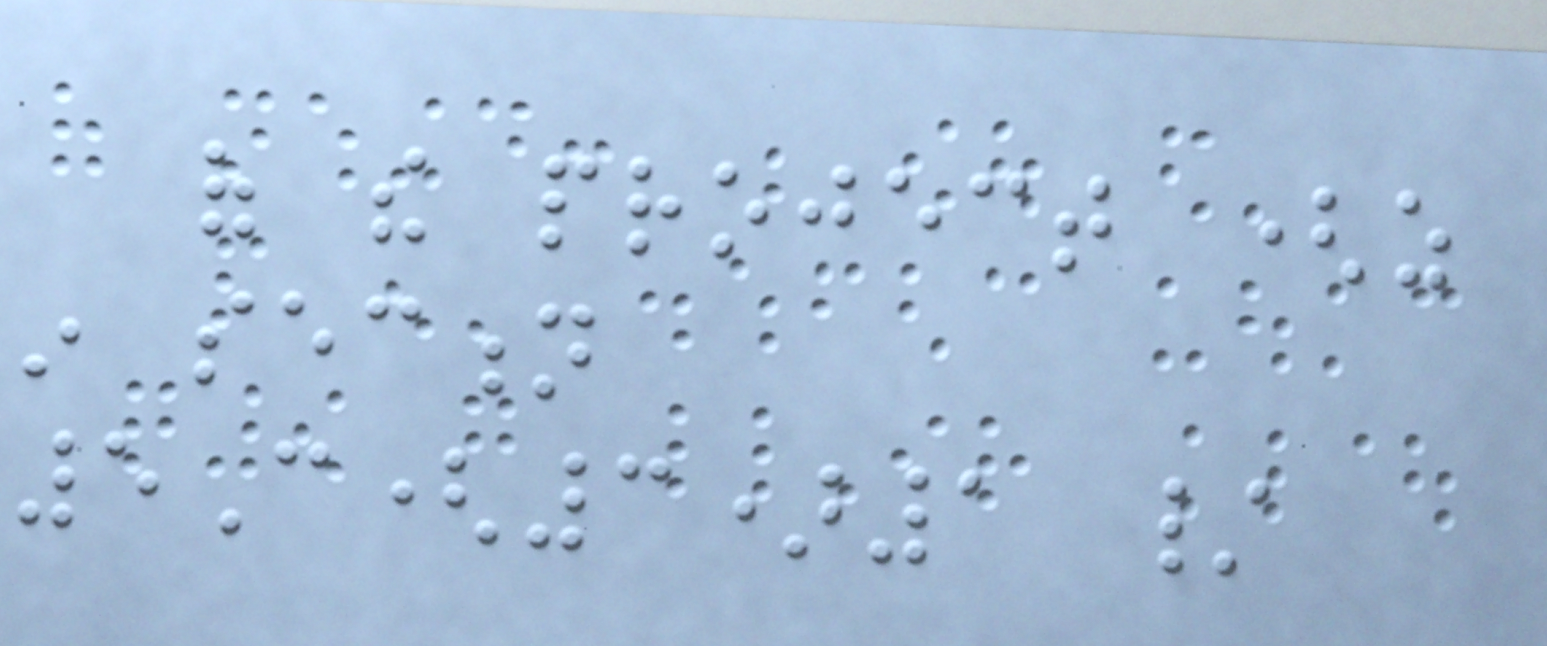of the project (as
in section
5C(3)1 /
